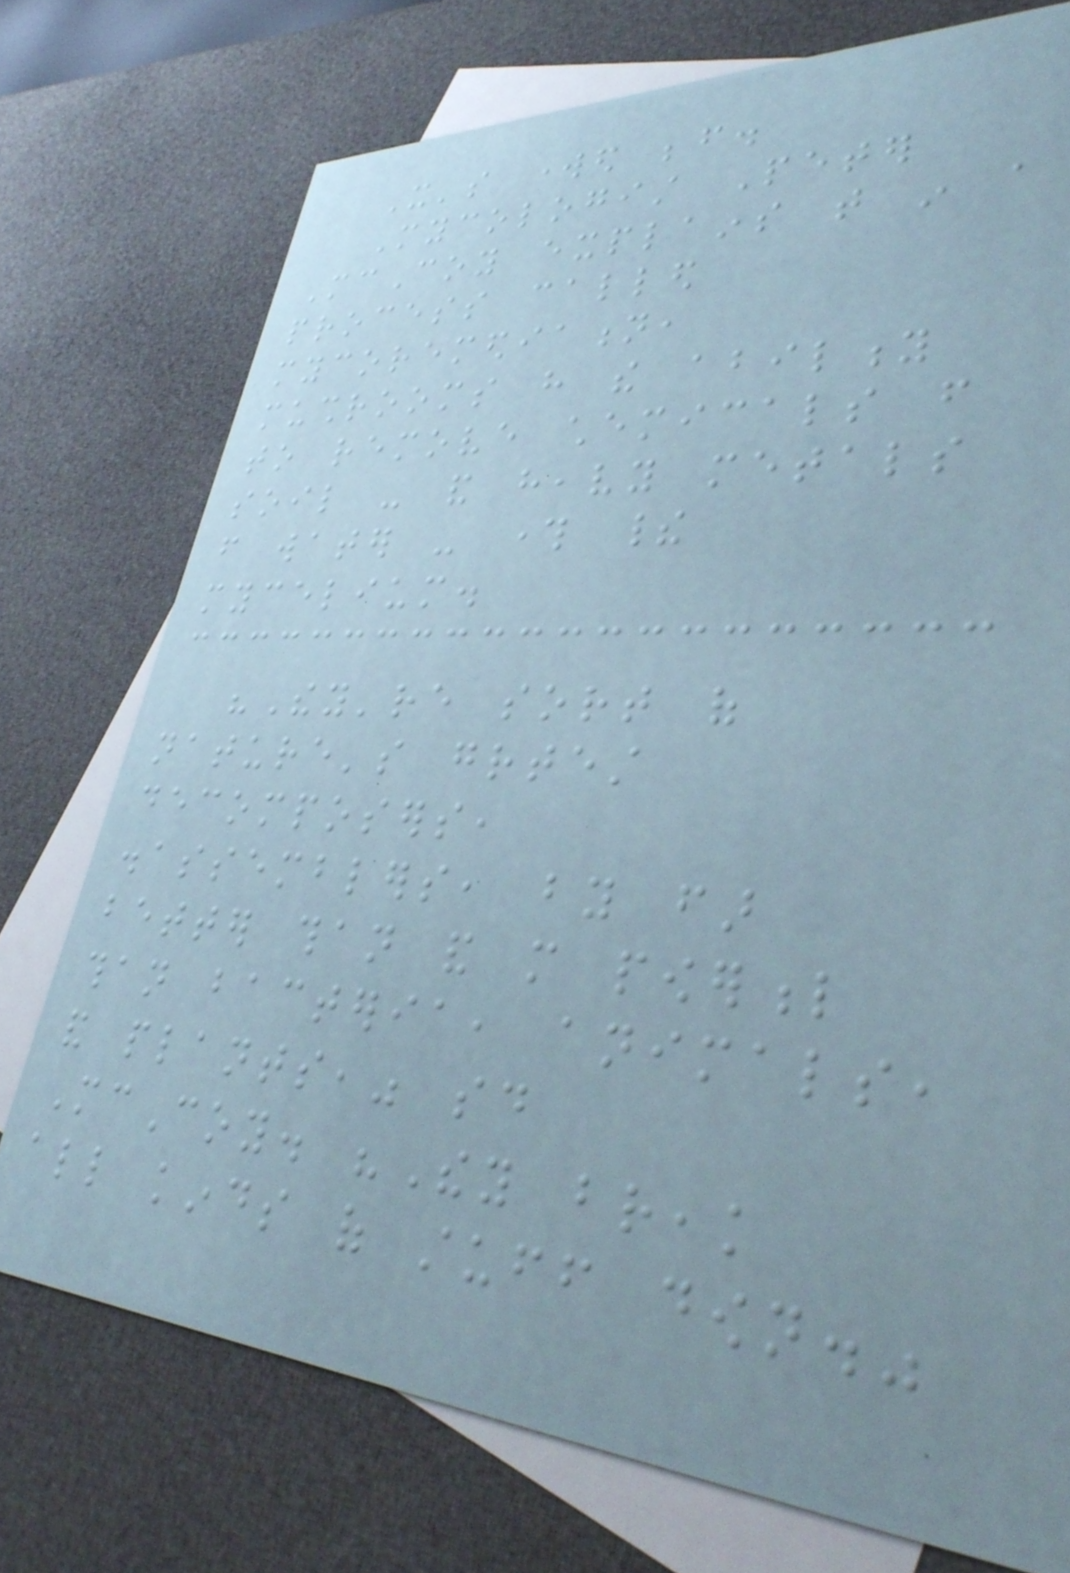It's worked before.
Mycologist Peter
McCoy explains that in a
process called
mycoremediation,
mushrooms have the ability
to remove chemicals from
soil - and heavy metals
from water - through their
mycelium.
"They're sort of
nature's greatest
decomposers,
disassemblers, by far
better than and more powerful
than bacteria, animals,
and plants," said
McCoy. "They break
all kinds of stuff down."
